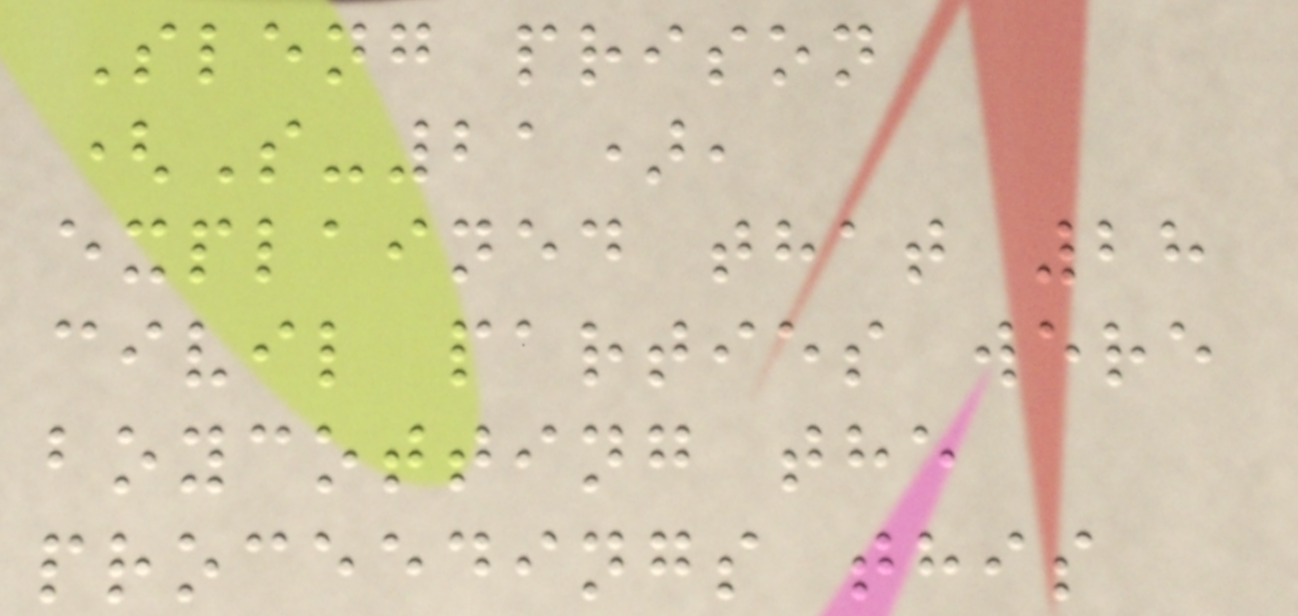Sleng prison
(S-21),
explained that 28
civil parties were
boycotting the
proceedings this
